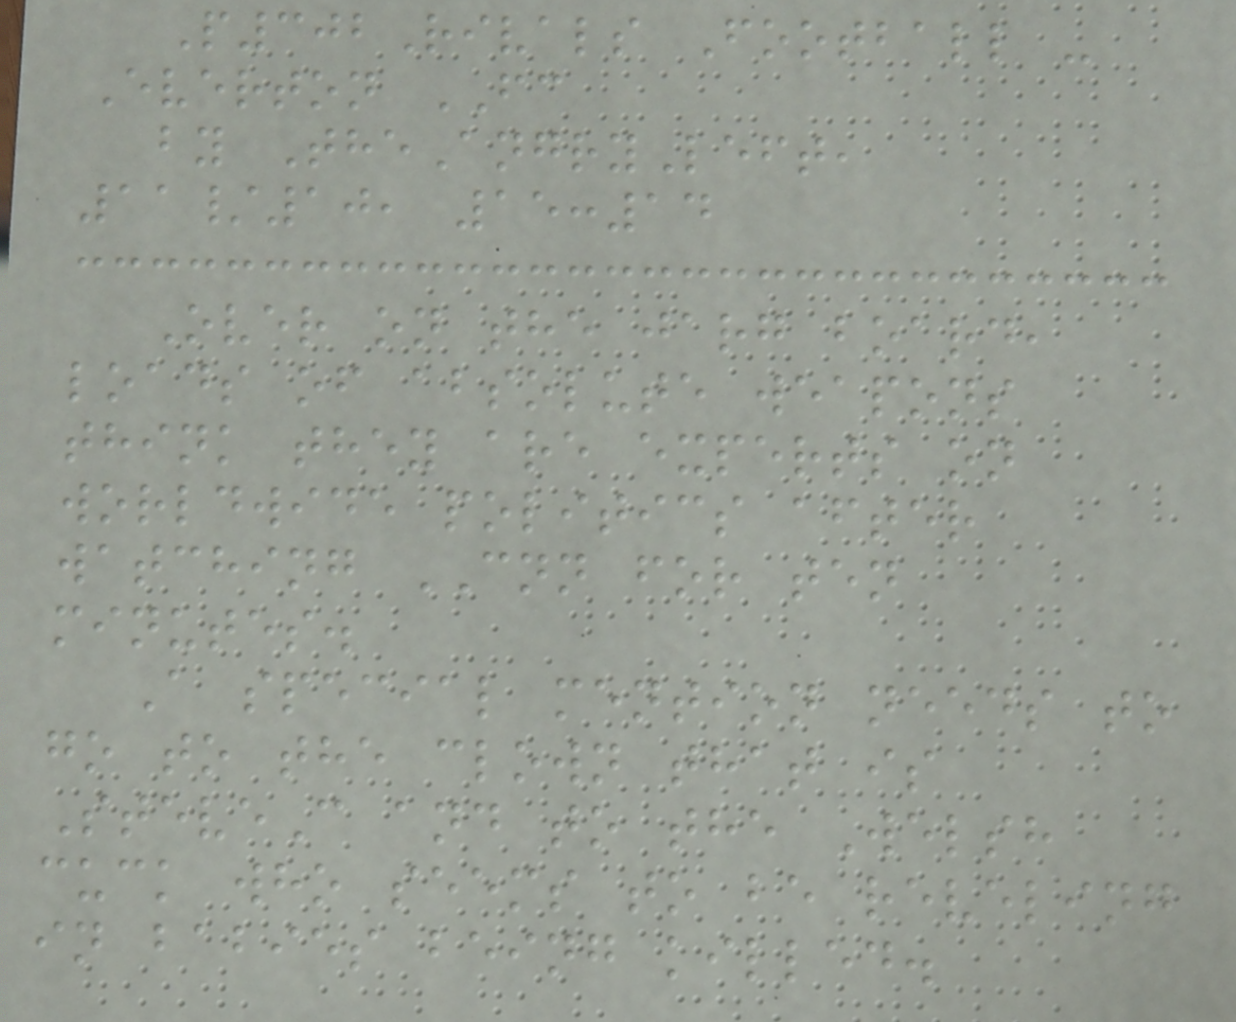P302Rivals Football -
Everton FC
by TheAngryLeft,
11/10, 15:14
Over on the jarg board,
loads of absolute weapons
think they are experts on
worldwide politics after
watching CNN for ten
minutes.
A special mention needs to
go to the clown that is
SteveC and to the Welsh
cuck who seems to be reveling
in babies being killed.
